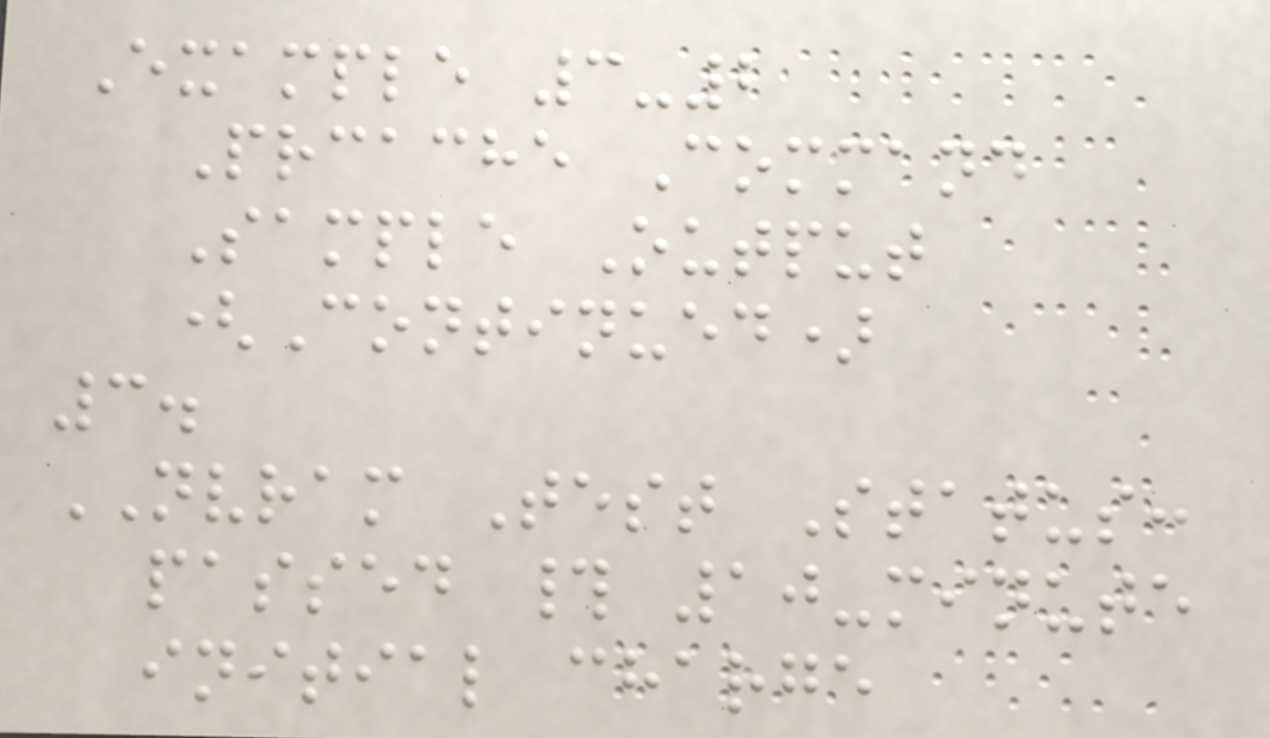Example 3-2
Prcache Command
Sample Output
(Continued)
3.
NVRAM Test Status:
passed # 10-minute
initial charge
